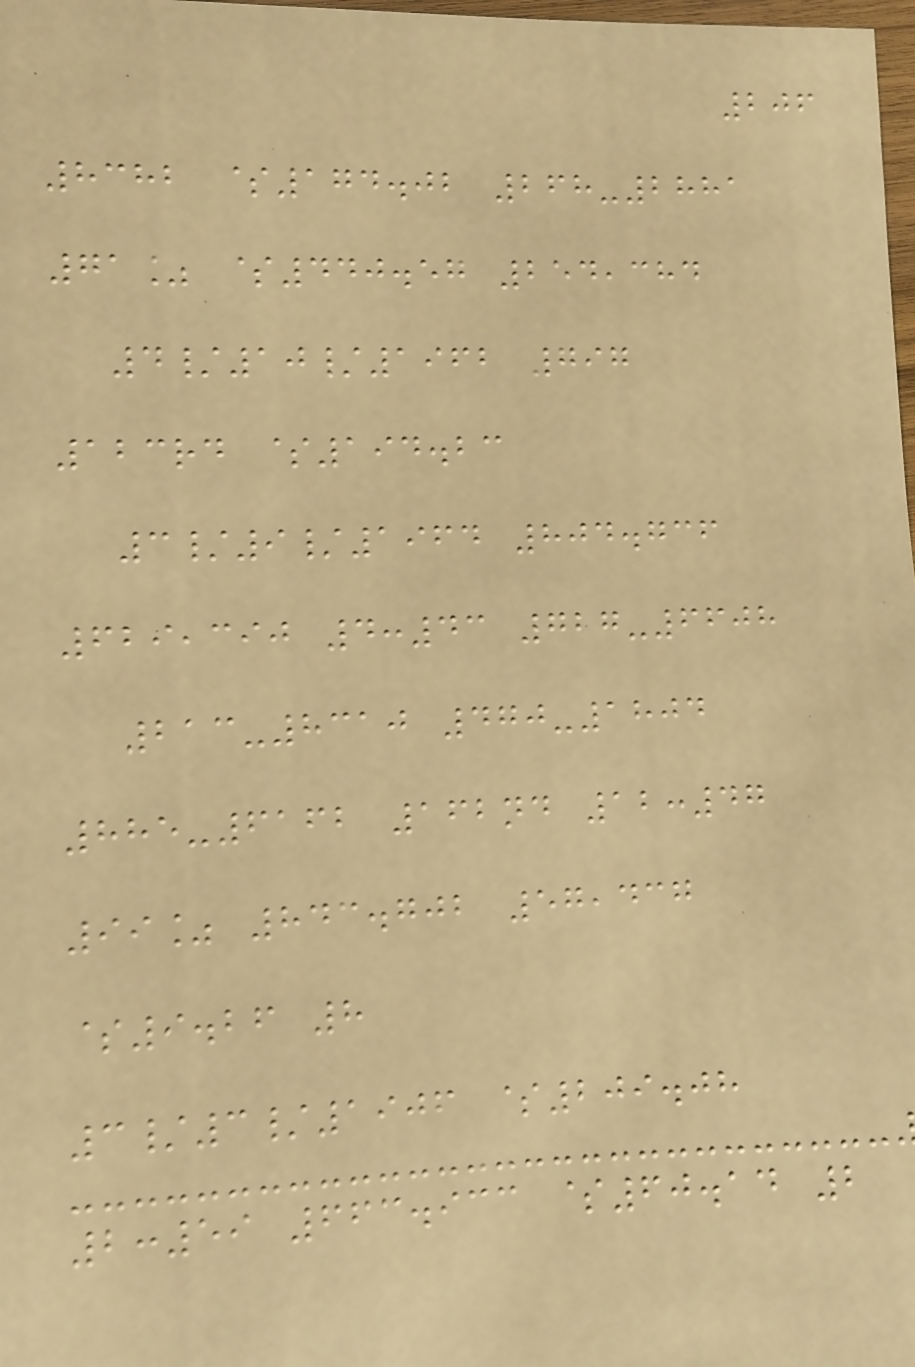206
8382 $174.02 268-2881
71% $440.57 254,384
4/10/1962 797
123rd $194.23
3/9/1964 804.736
629,390 4:43 727-6608
213-8310 470-1804
885-6162 162nd 12:47
99% 843.702 57,437
$9.26 8
3/3/1906 $209.08
2:59 663.933 $60.14 2
